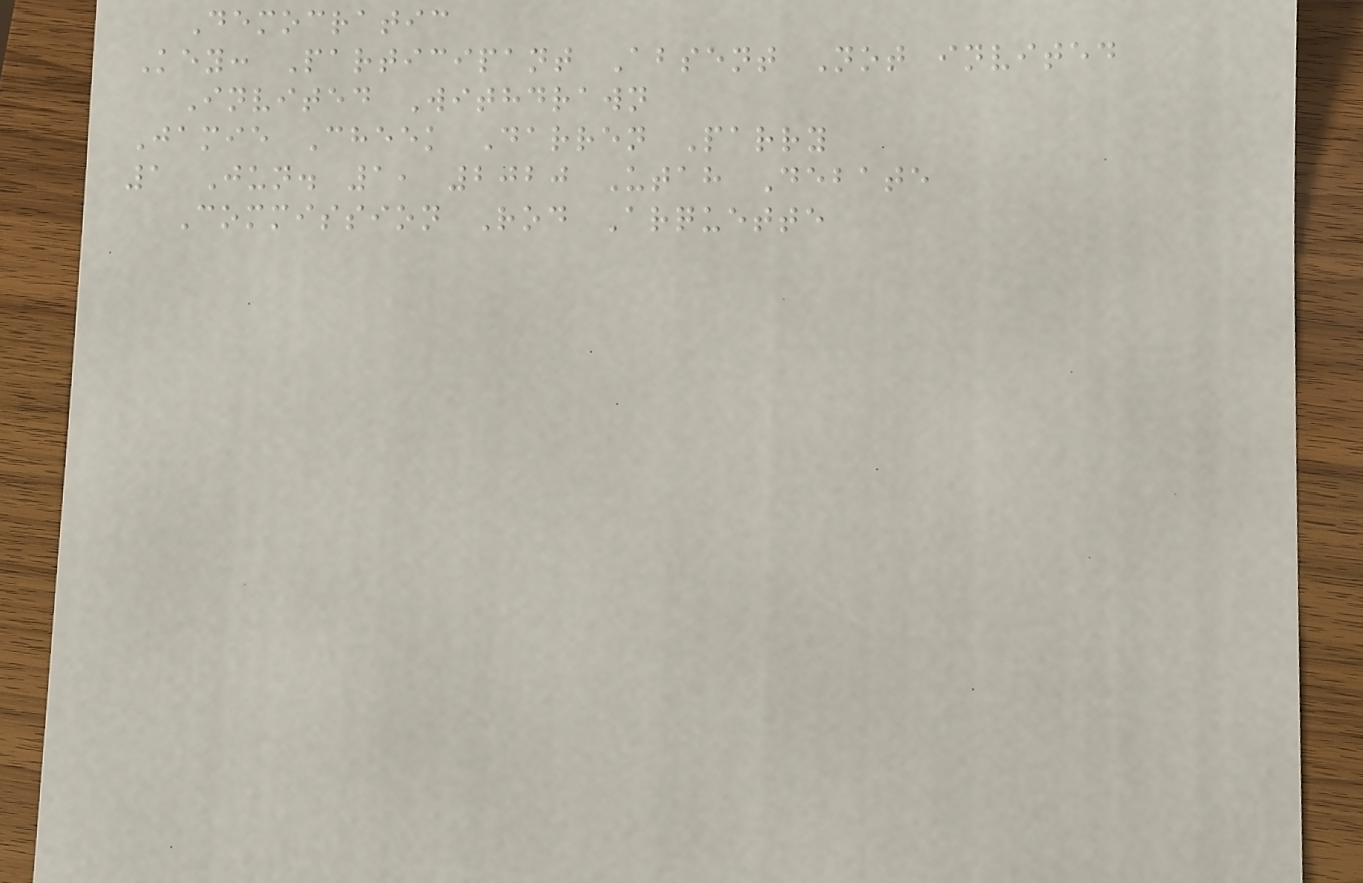Democratic
Key: Participant Absent Not invited
Invited Withdrawn
Jamie Cheek Darren Parry
1 Jun. 1, 2020 Utah Debate
Commission Rod Arquette
